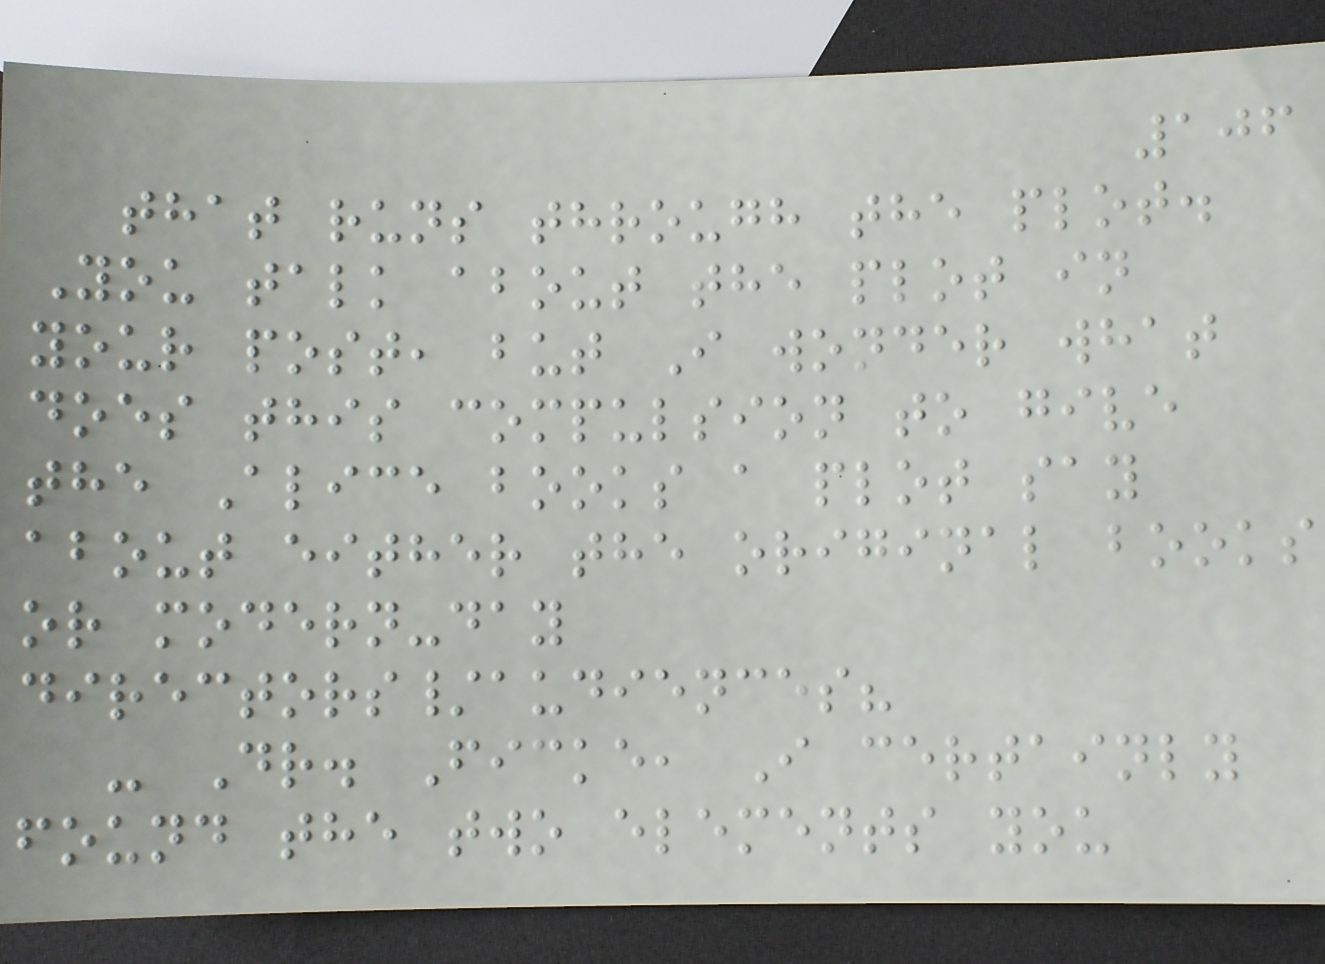106
that runs through the plot.
You talk about the plot in
your post, but I wonder what
does this compulsion to give
the Alice books a plot say
about either the original books
or modern-day
directors/audiences?
- Dr. Ficke, I certainly
found the two elements you
